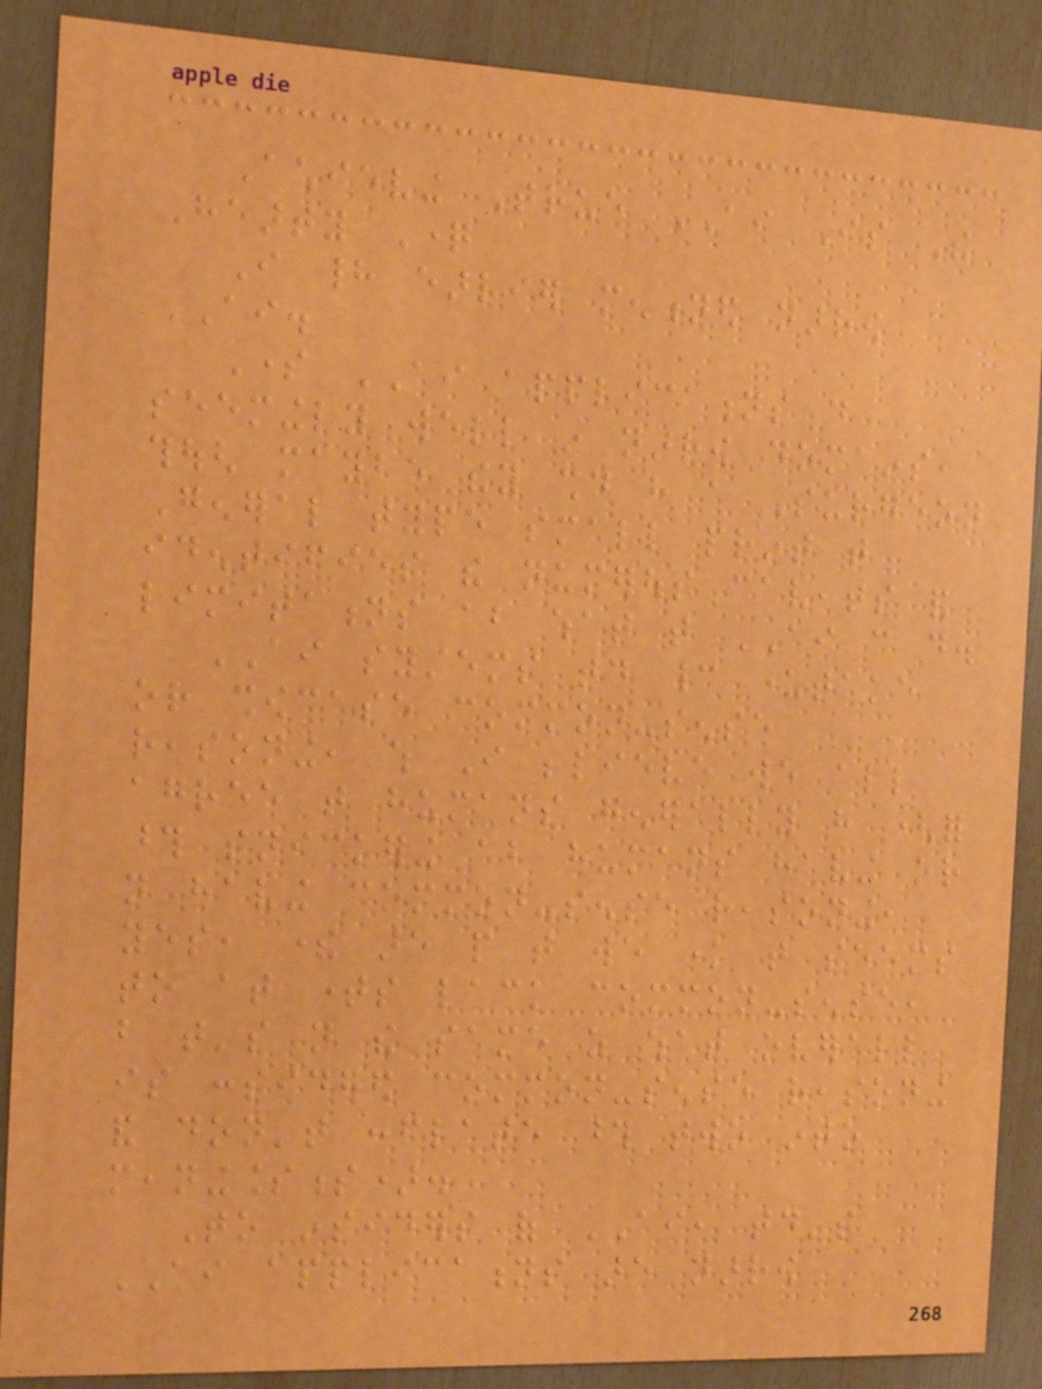Achieving True AI Is The
Hearty Question
I had earlier mentioned narrow
AI.
Some AI applications do
seemingly well in narrow domains,
though maybe they should have a Surgeon
General type small print that
identifies the numerous caveats and
limitations about what that AI can do.
AI systems today cannot undertake
or showcase common-sense
reasoning, which I believe we all
agree that humans generally have (for
those snickering about humans having or
not having common-sense reasoning,
yes, there are people that we know that seems
to at times lack common-sense,
but that's not the same as what overall
is considered common-sense reasoning
and don't conflate those two into
meaninglessness).
To insiders of AI, today's
AI applications are narrow
